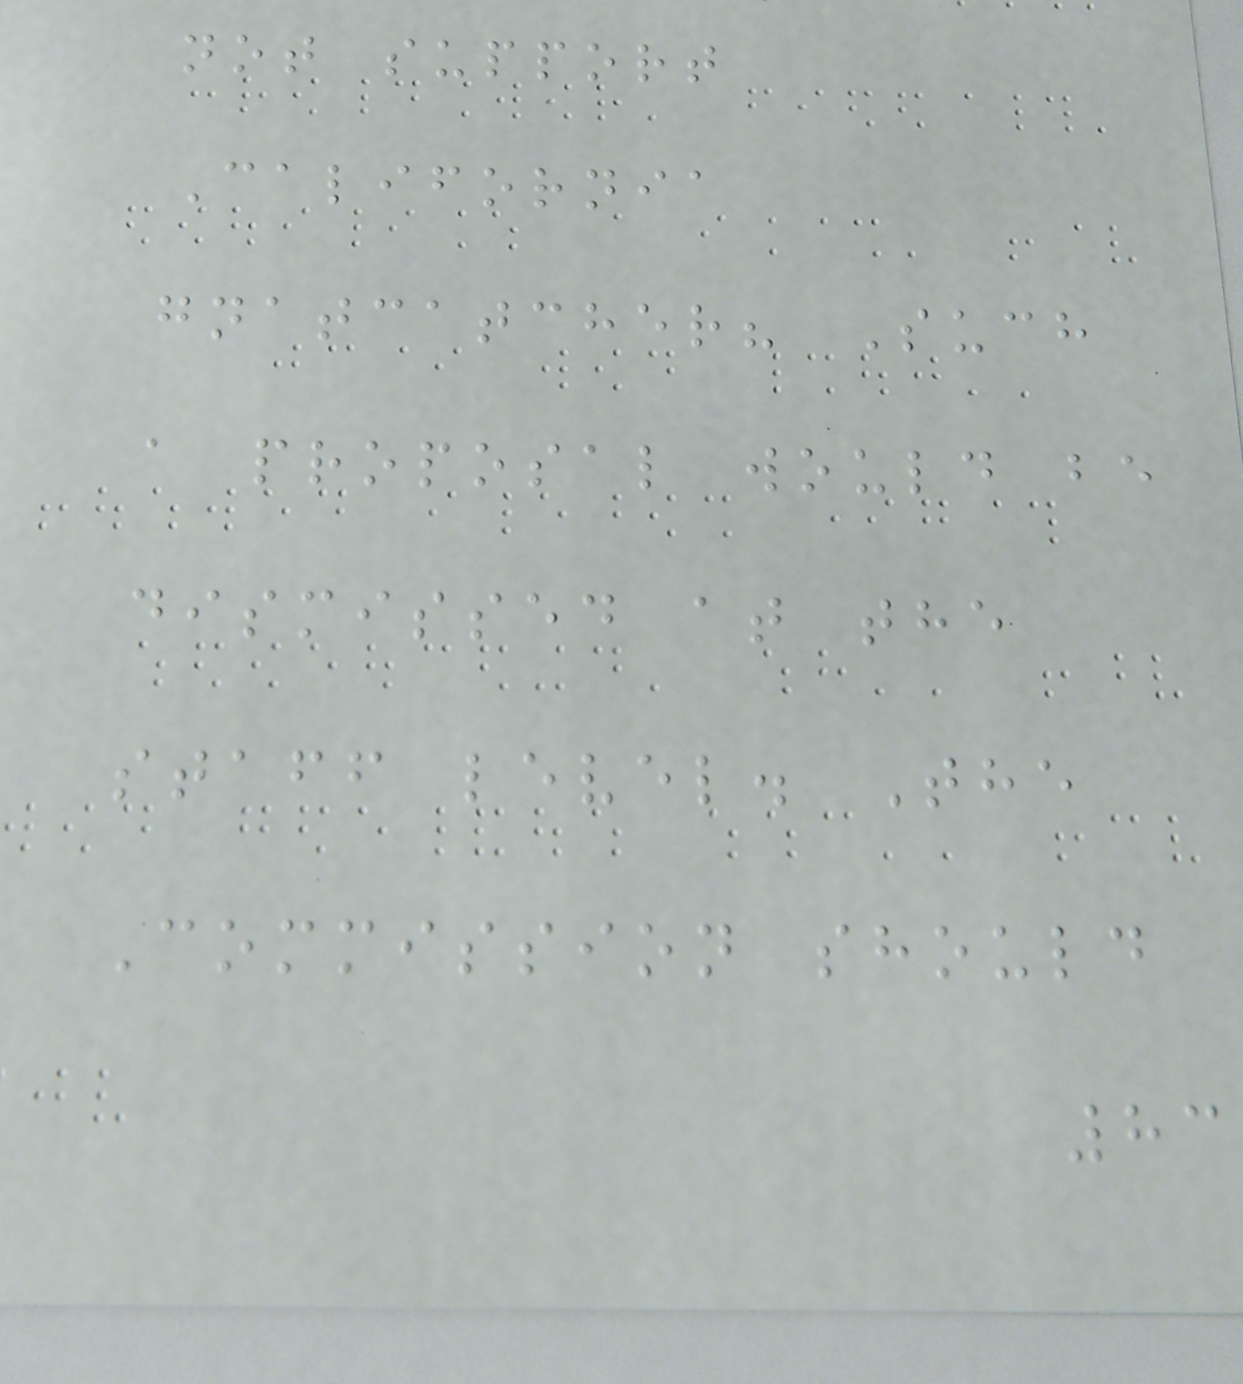not support
California
gnatcatcher? Such
a proposal would be
dismissed at the
staff level. The
Commission should
83
